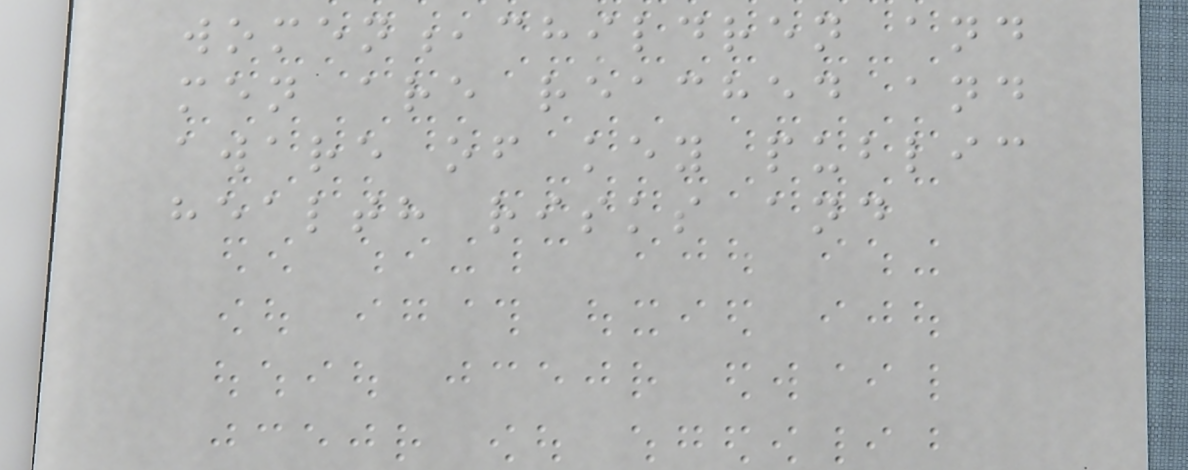women,children and
men are reached and
aware of key public
health risks and
